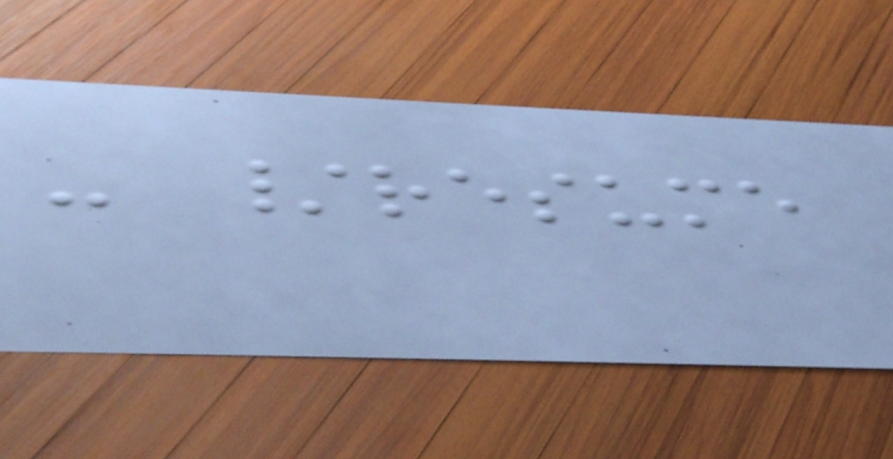- /resume
